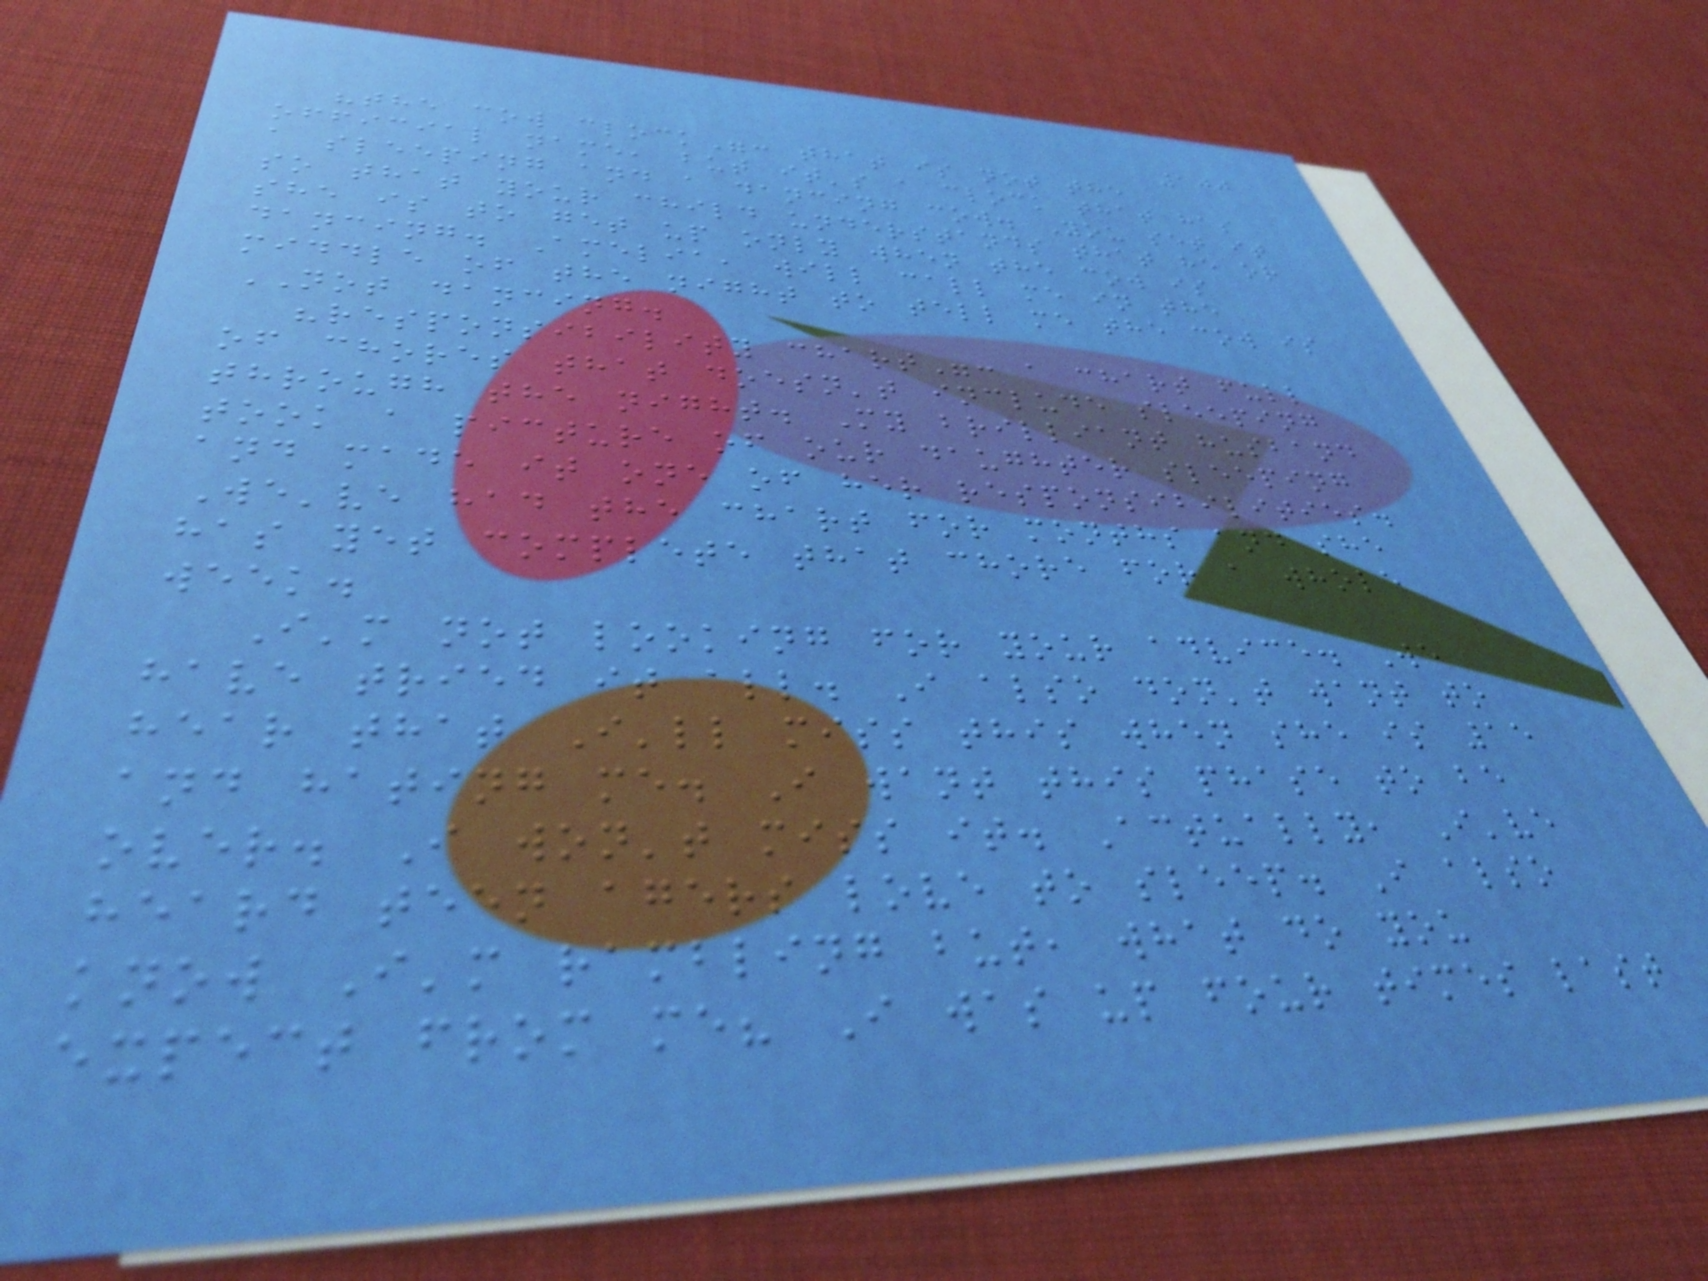100
"the cow clock": that is not the
official name, but it's a clock that has
a sleeping and a dancing cow. You set it
so that your child understands that he or
she is to get up only when the cow is
dancing. Amelia, will call me in the
middle of the night to tell me the cow is
NOT dancing.
"responsibility chart": a chart full
of chores that doesn't include sleeping
through the night. My brilliant husband
took a picture of our daughter sleeping
and made it one of her responsibilities.
We've had the chart for months and she
has yet complete that chore for a whole
week.
I'm not looking for your advice. We
have tried it all. I also don't want to
hear that I'll miss this when she is 15
and hating me. I want this phase to be
over. I won't miss it. Actually, I've
heard teen agers love to sleep. I also
know I'm rambling but, what do you
expect from me? I was up four times last
